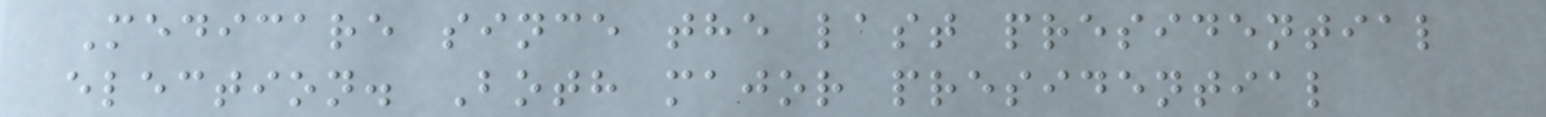Medicare since the last presidential
election. Both major presidential
